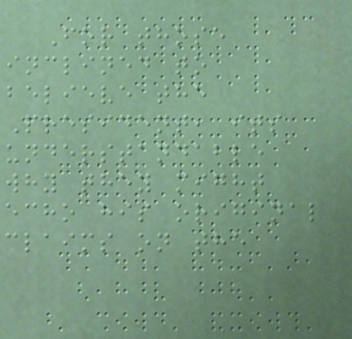For those
inclined to
believe the
President, its
understandable
why they might
echo his original
claims on the
